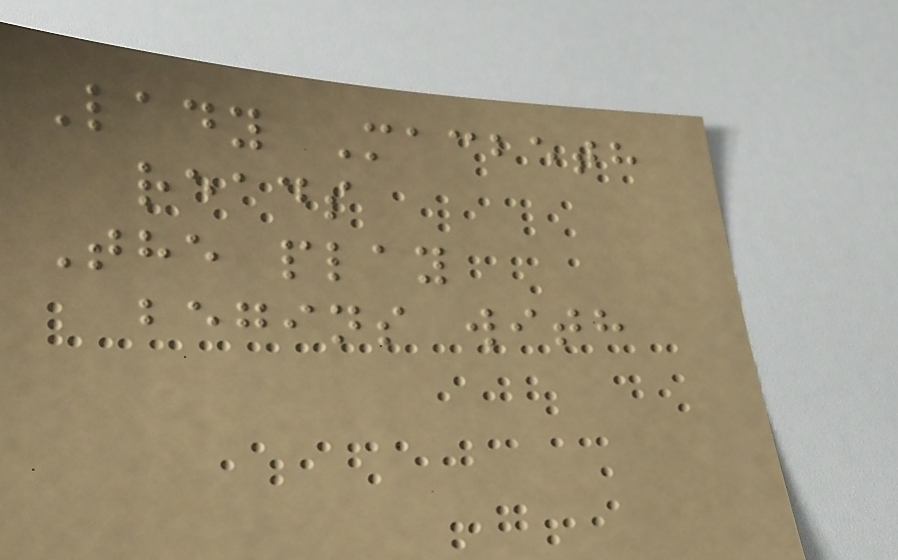Lady Macbeth
reads
The play
begins with
